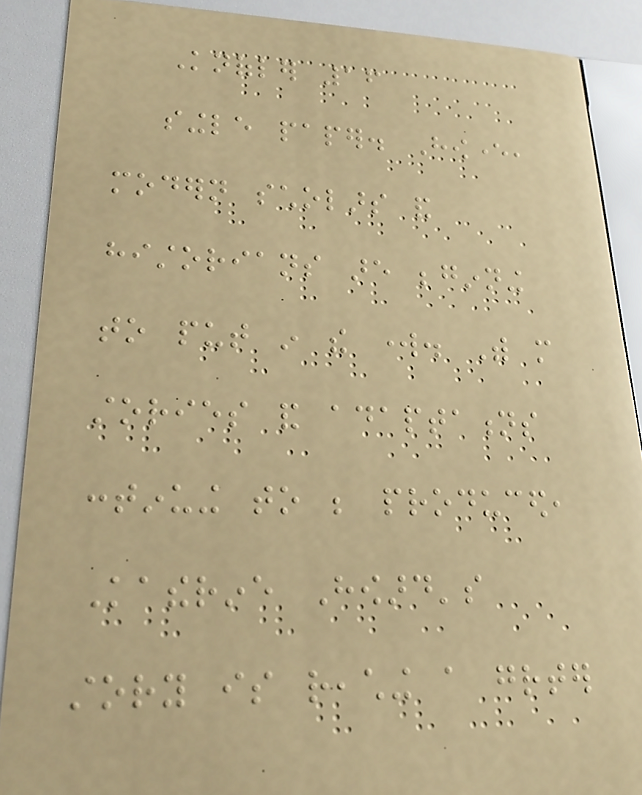Knofler 16
single paper. However,
modern scholars and
historians are beginning
to put in the work. With more
stories and adaptations
continuing to be produced,
Katherine Howard's
story is reaching a greater
